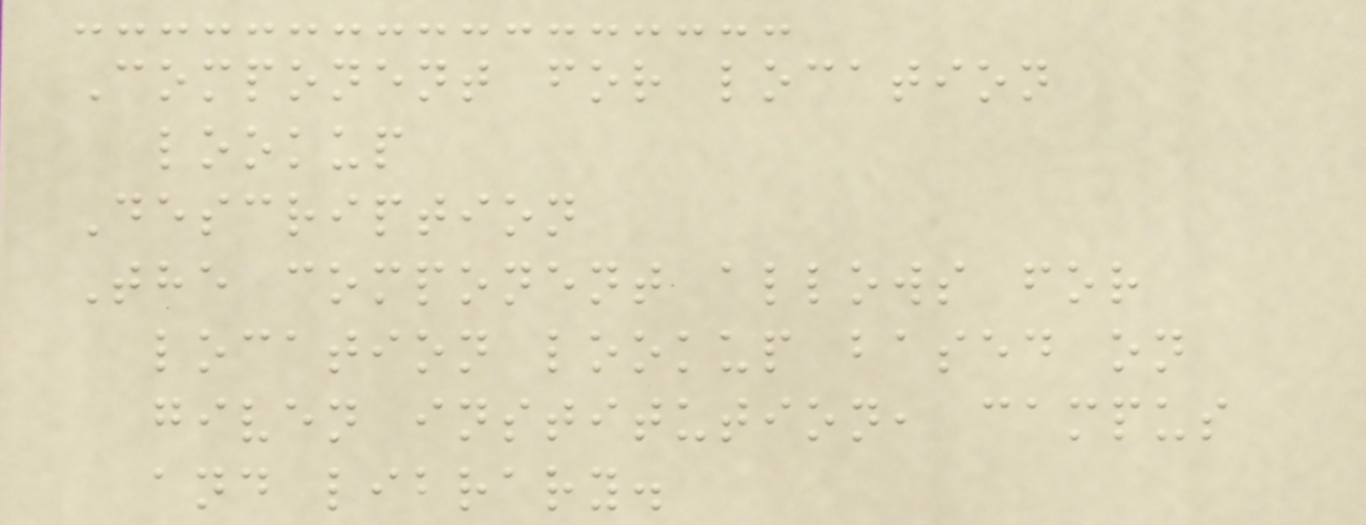Component for location
lookup
Description
The component allows for
location lookup based on
given institution, campus
and library.
